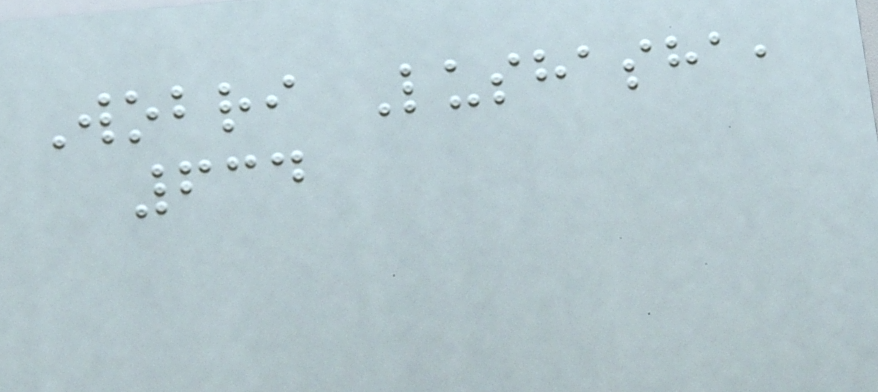Wobri Lushasha,
634
